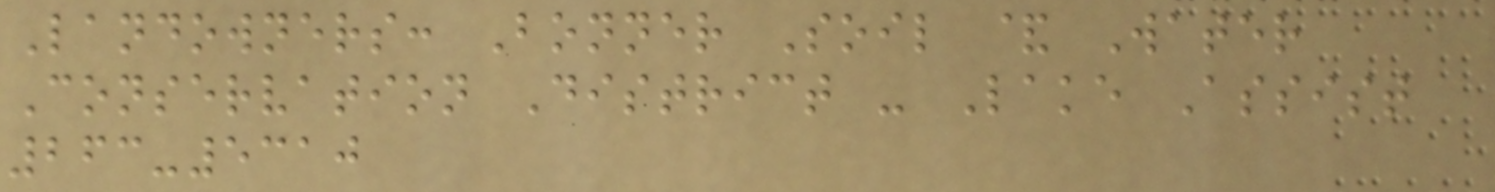Landowners: Bonner Soil & Water
Conservation District - Lake Assist
263-5310
